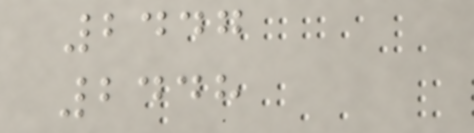2447
2448
